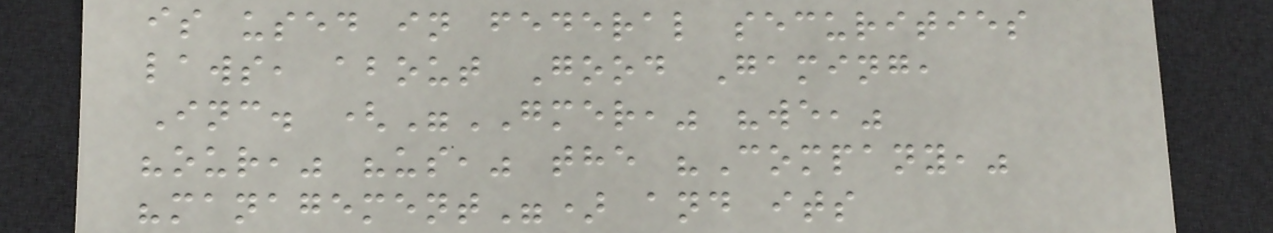is used in federal securities
laws, about Good Gaming,
Inc. ("GMER," "we,"
"our," "us," the "Company,"
"management") and its
